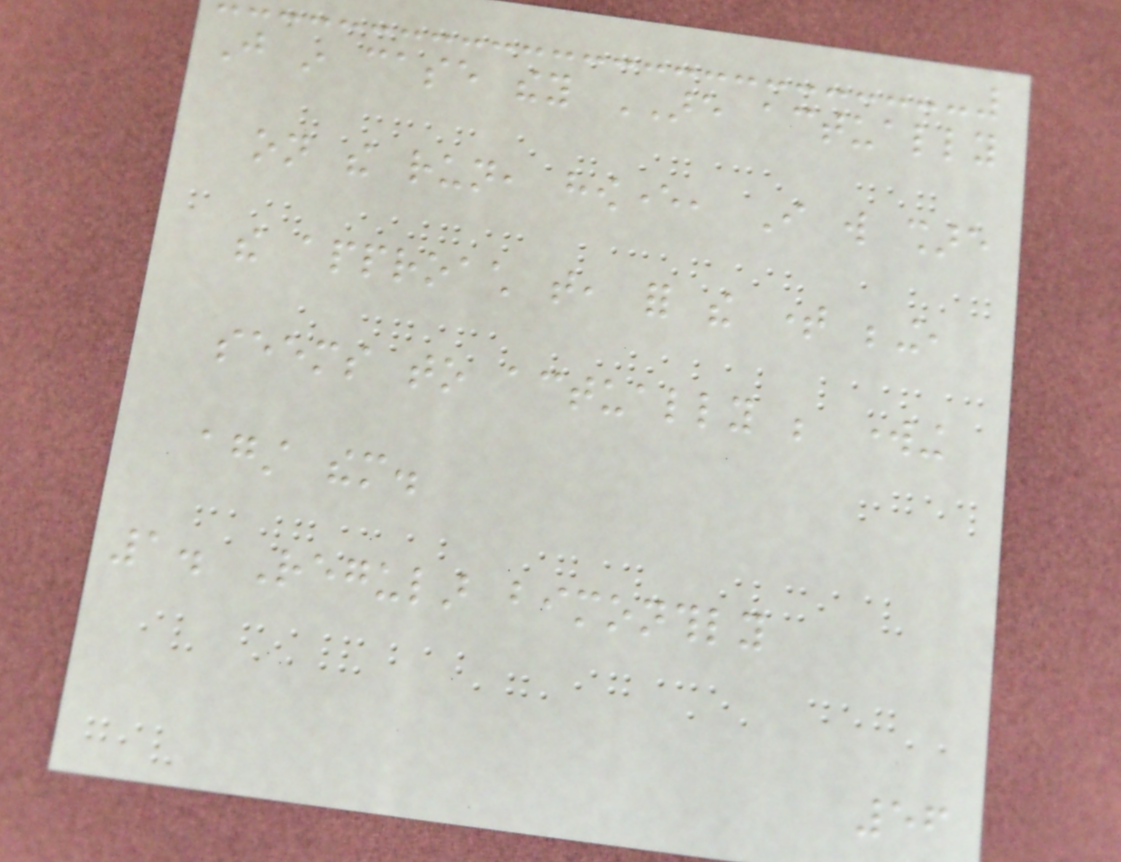Just in case they ARE actually
on the run, however, I will share
the approach that, for the time being,
seems to actually be working
against them.
1. Regular bimonthly
56
